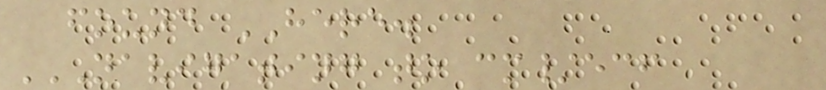found HERE.
NAVIGATING TO CM/ECF
